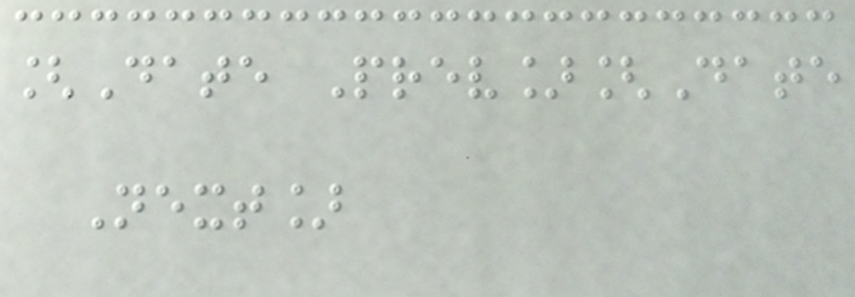[Date Prev][Date
Next]
